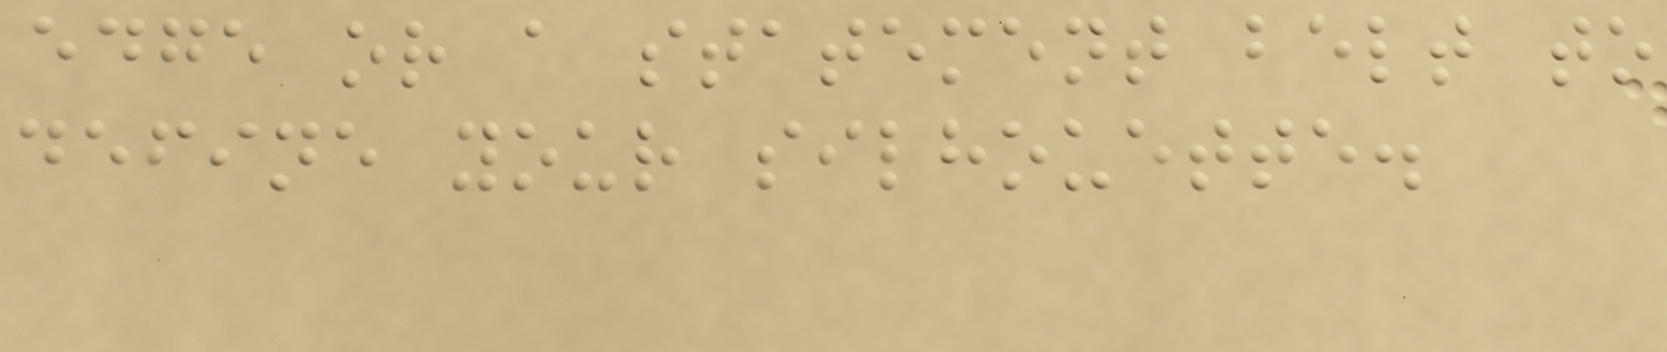edge or a statement belt to
define your silhouette.
